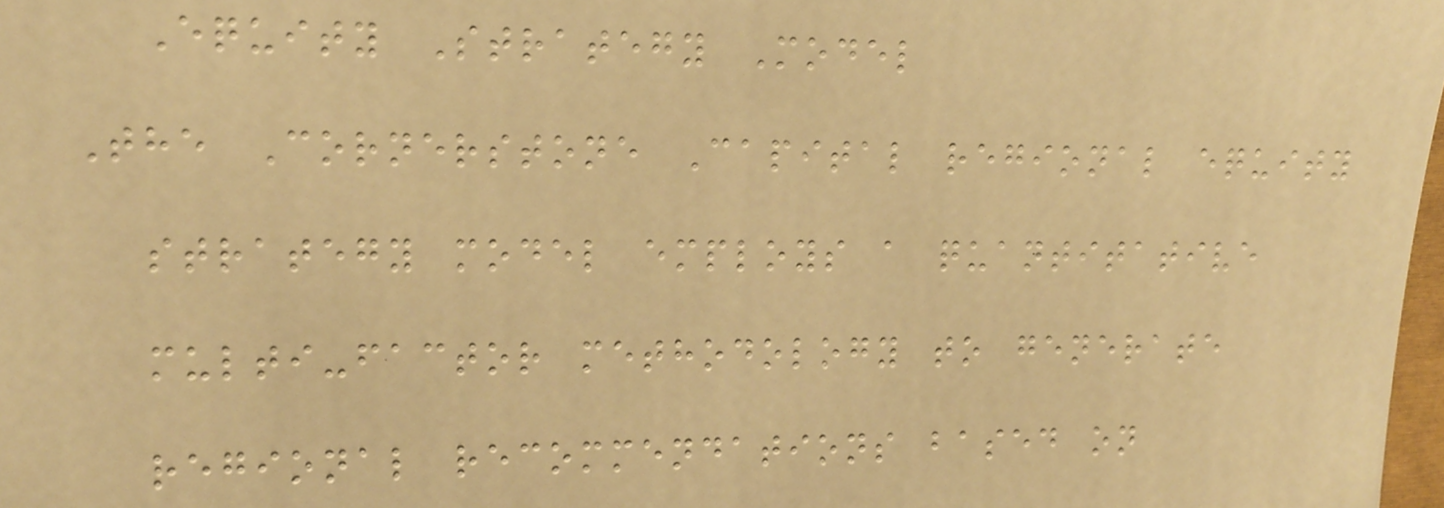Equity Strategy Model
The Cornerstone Capital regional equity
strategy model employs a quantitative
multi-factor methodology to generate
regional recommendations based on
